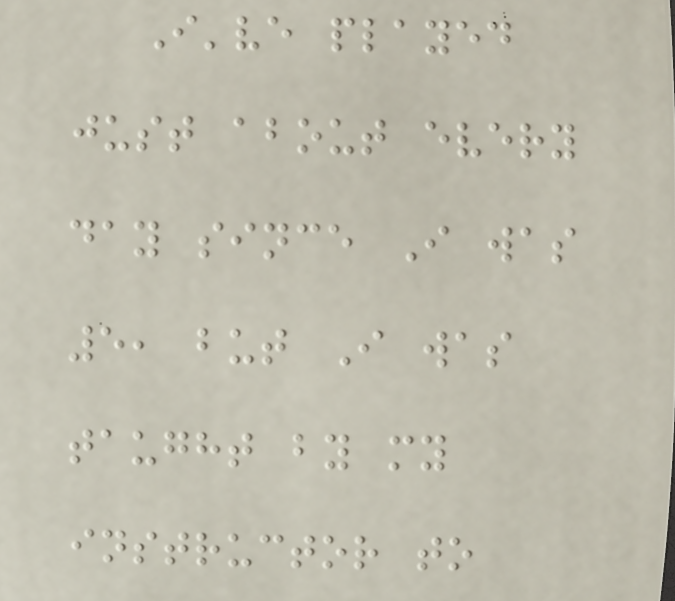I've played
just about every
day since I was
5, but I was
taught by my
instructor to
